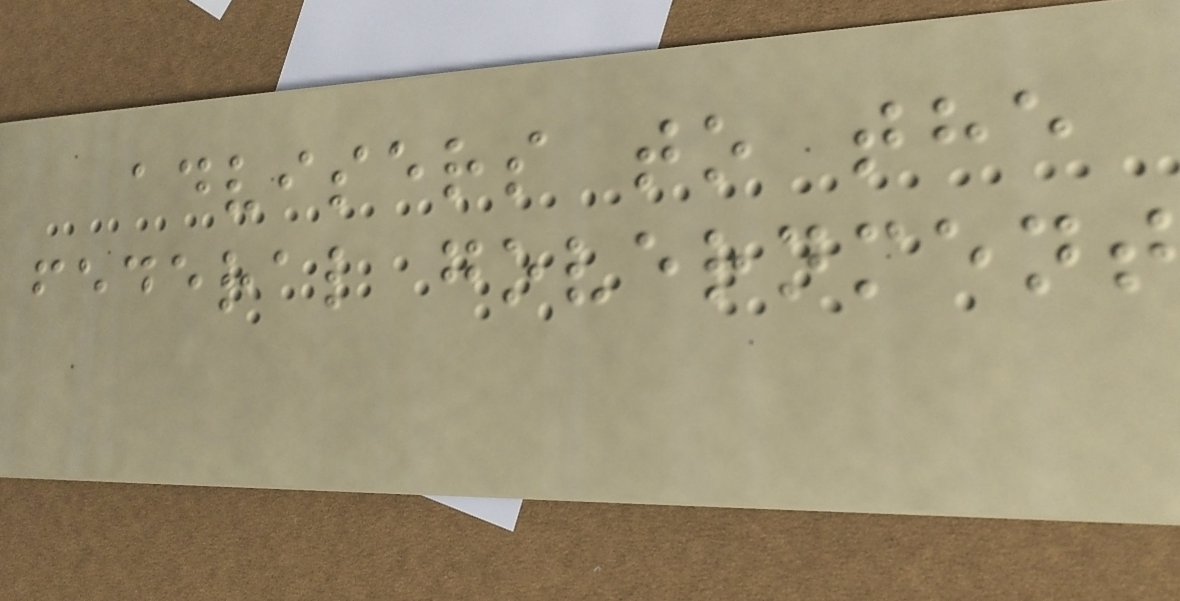advisers to the
federal government
